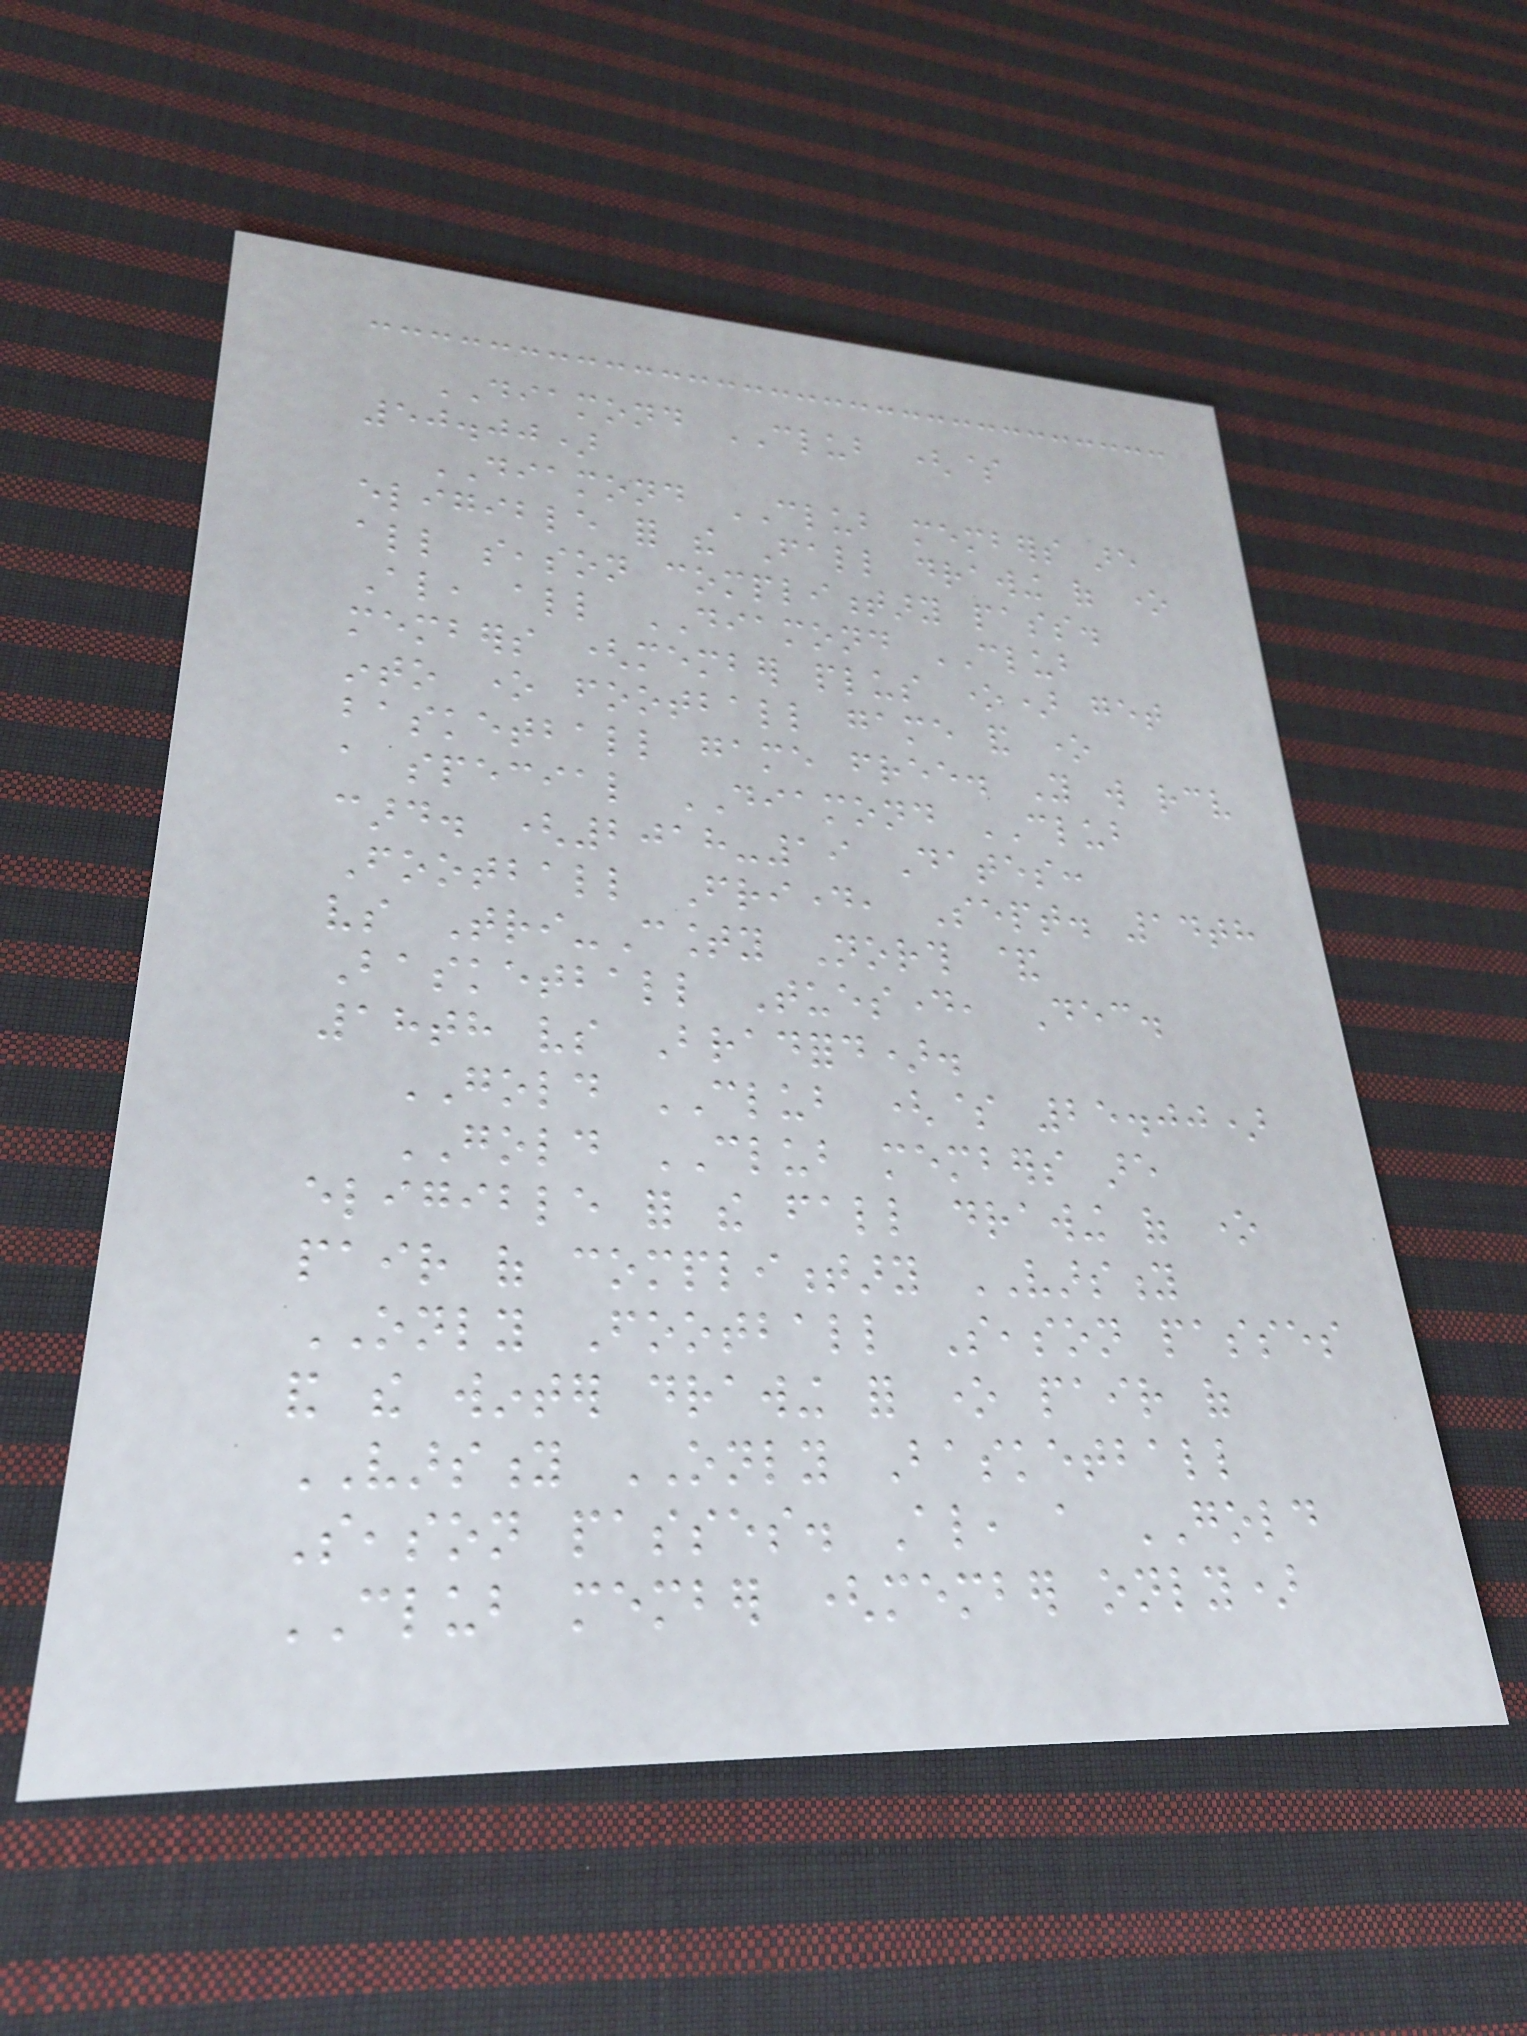DIAMOND CLUB ($
50.00)
DIAMOND CLUB members are
eligible for the Fall drawing of one
all season complimentary pass.
Also, all DIAMOND CLUB
members (member plus one) get
into one football game and one
basketball game free. You will receive
a special DIAMOND CLUB
card. (2018-19 Dates:
Football Friday, Sept. 14th
vs Tri-County North &
Basketball Tuesday, Dec.
18th vs Bradford).
GOLD CLUB ($ 25.00)
GOLD CLUB members are
eligible for the fall drawing of one
pair of complimentary VARSITY
ONLY Football Season passes
and the winter drawing for one pair of
VARSITY ONLY Basketball
Season passes. Also, a GOLD
CLUB member (member only)
